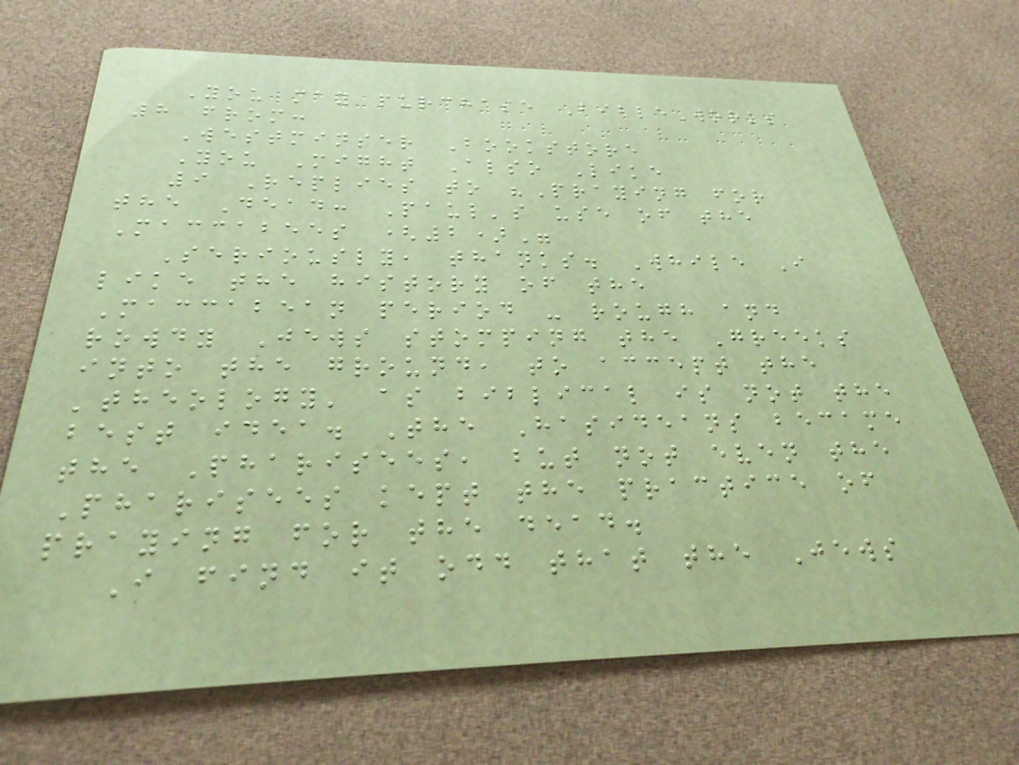You may purchase BibleWorks
8 from:
Westminser Bookstore
You Might Also Like
9 Replies to "Praying for
the Dead: Paul's use of the
Maccabees (2)"
Seriously, thanks. While I
like the history of the
Maccabean period - rough and
rowdy Jews stomping the Greeks
into the ground, to accept the
'theology' as biblical is not the
best idea. The Hasideans became
the Pharisees, but not even the
Pharisees kept the practice of
praying for the dead.
I find it odd that the Jews
